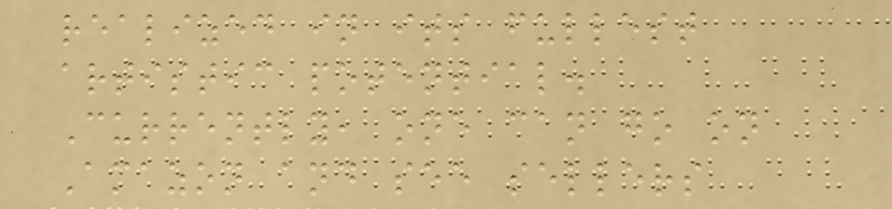realized in its fullest
artistic potential.
Currently, one can go on
Amazon and see sellers
